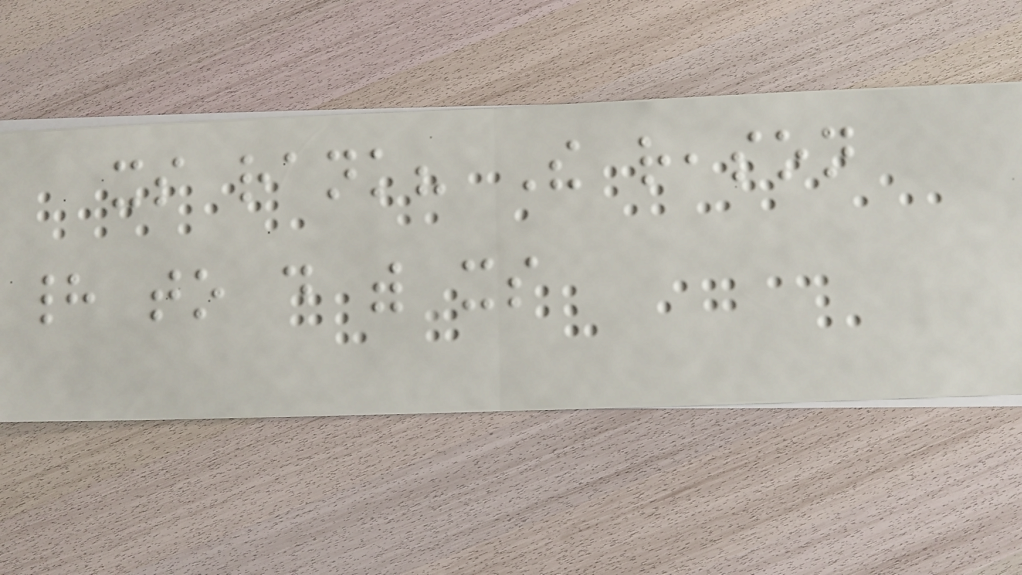its rank? The reason
had to do with its
